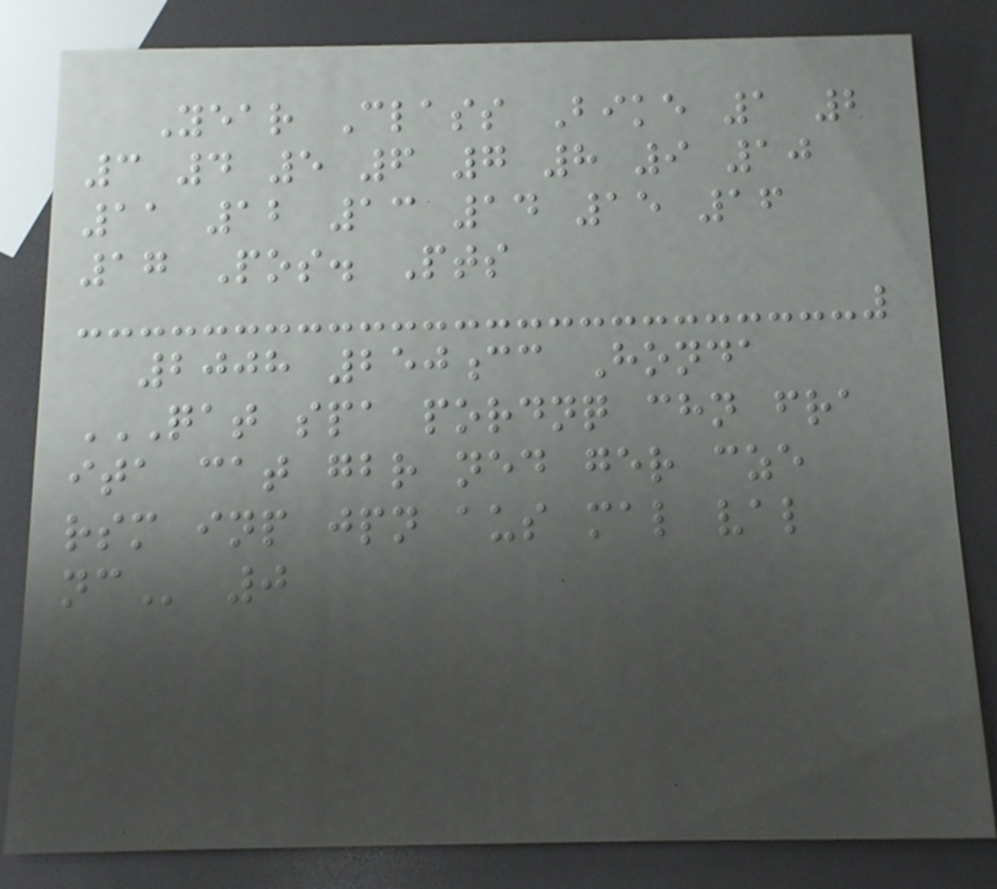Year Class Bike 1 2
3 4 5 6 7 8 9 10
11 12 13 14 15 16
17 Pos. Pts
2008 250cc Honda
QAT SPA PORDNQ CHN FRA
ITA CAT GBR NED GER CZE
RSM INP JPN AUS MAL VAL
NC 0
